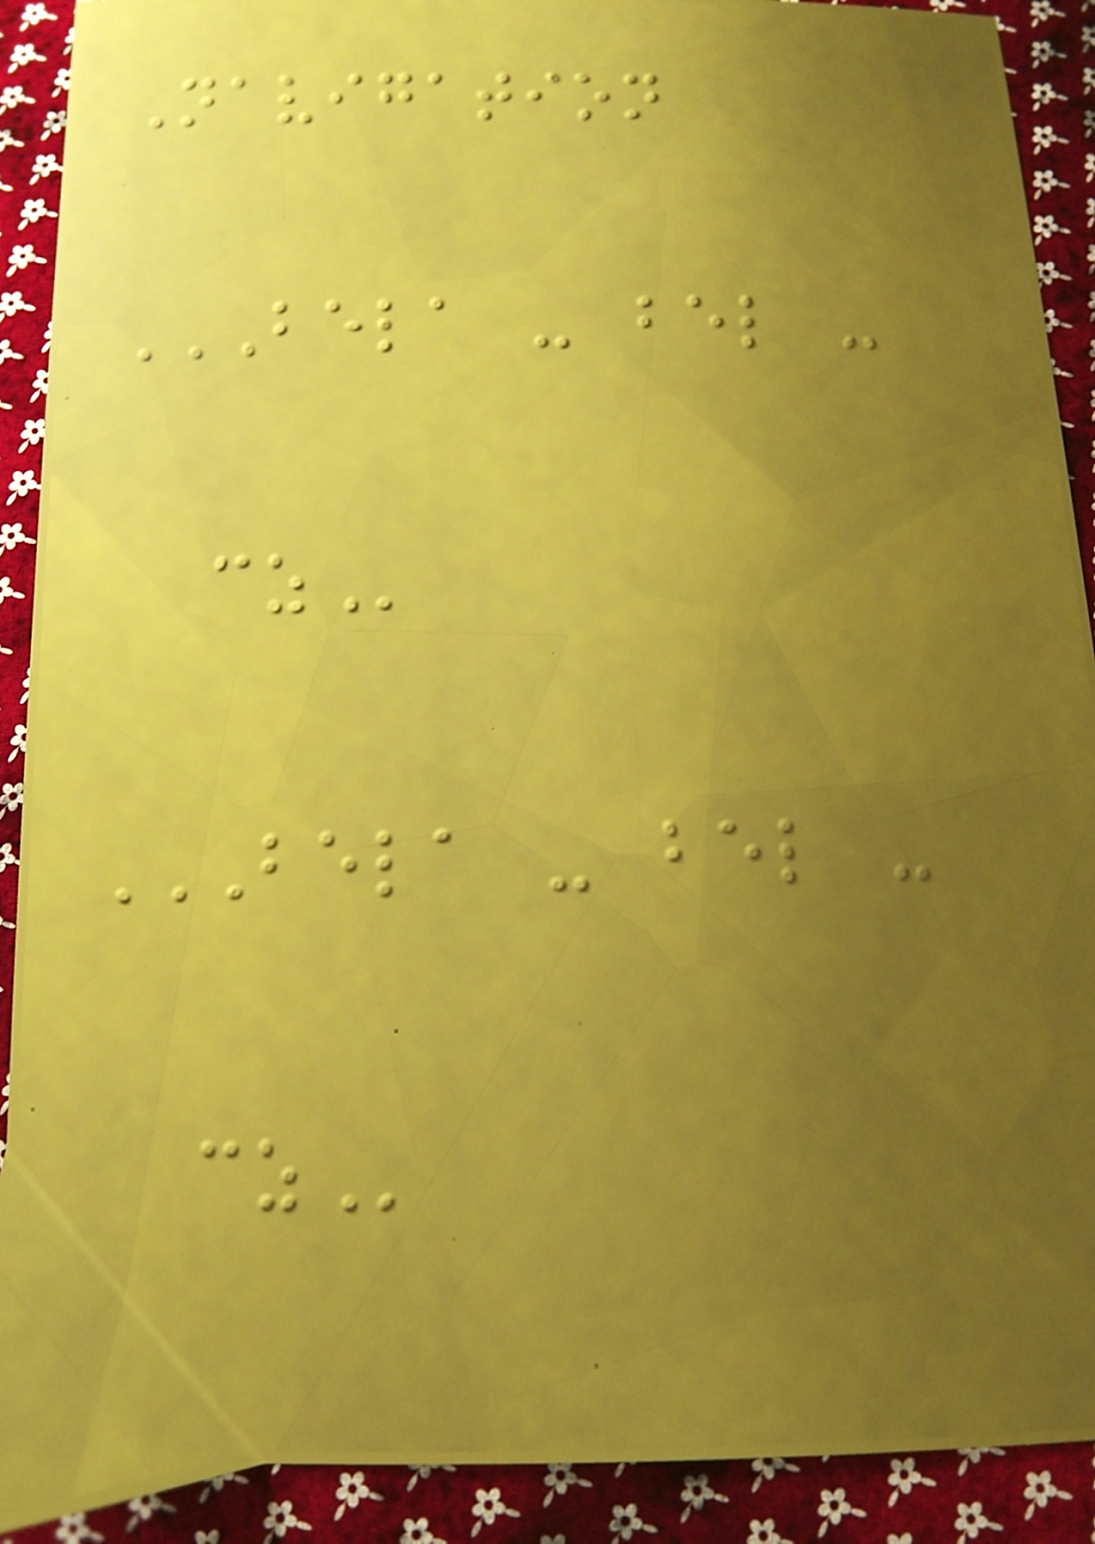Navigation
BELA - BEL -
CZ
BELA - BEL -
CZ
